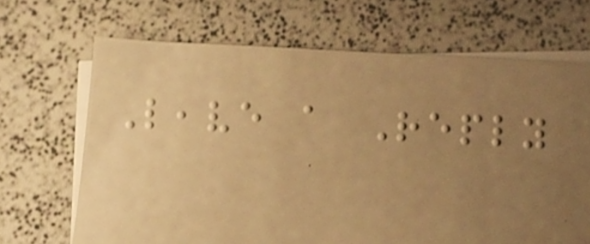Leave a Reply
